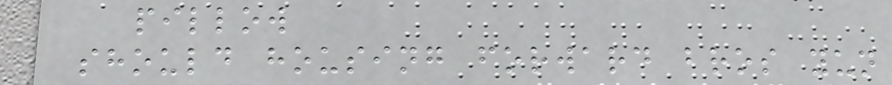pillow
should housing forward bros yun
